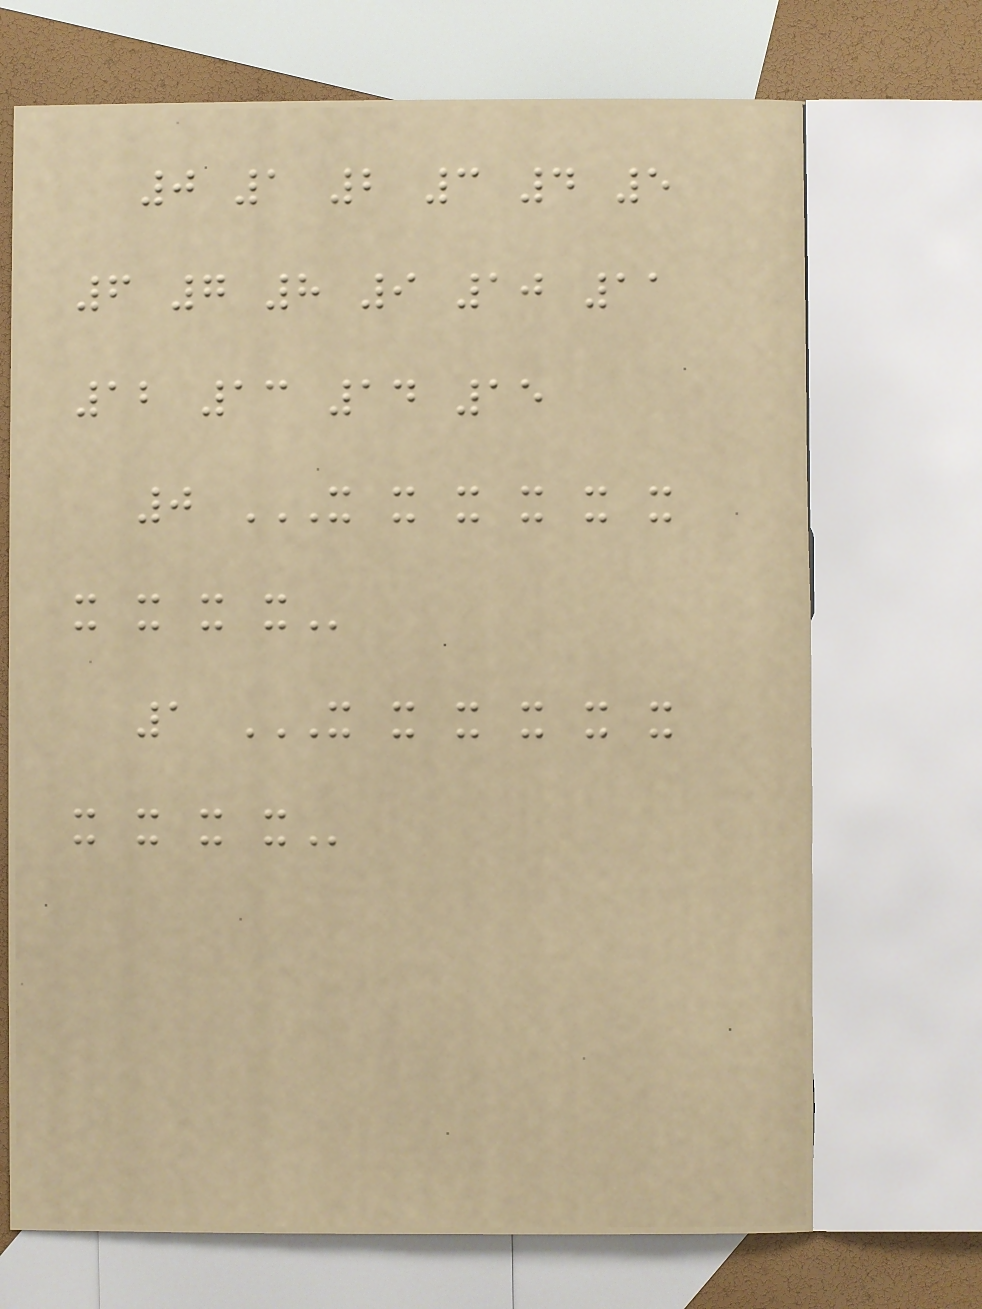0 1 2 3 4 5
6 7 8 9 10 11
12 13 14 15
0 X X X X X X
X X X X
1 X X X X X X
X X X X
